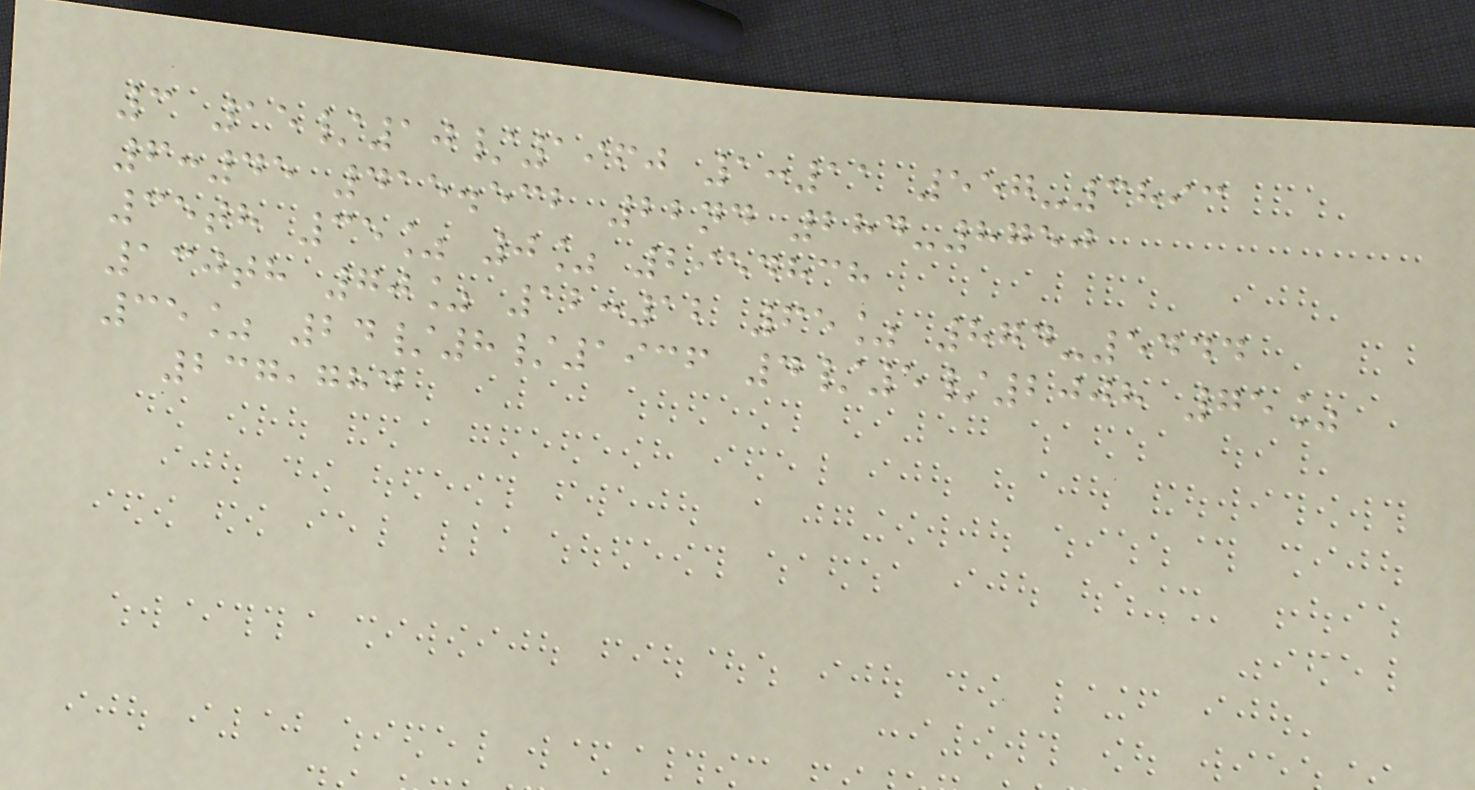3 15/10/1960 1:11 557-3893
6:45 415.532 22nd 284-8750
35th 35% 0% 2954838
130th 70% 12:12 65% 874-5444
35% 24/8/1936 4/5/2008 75%
237,784
